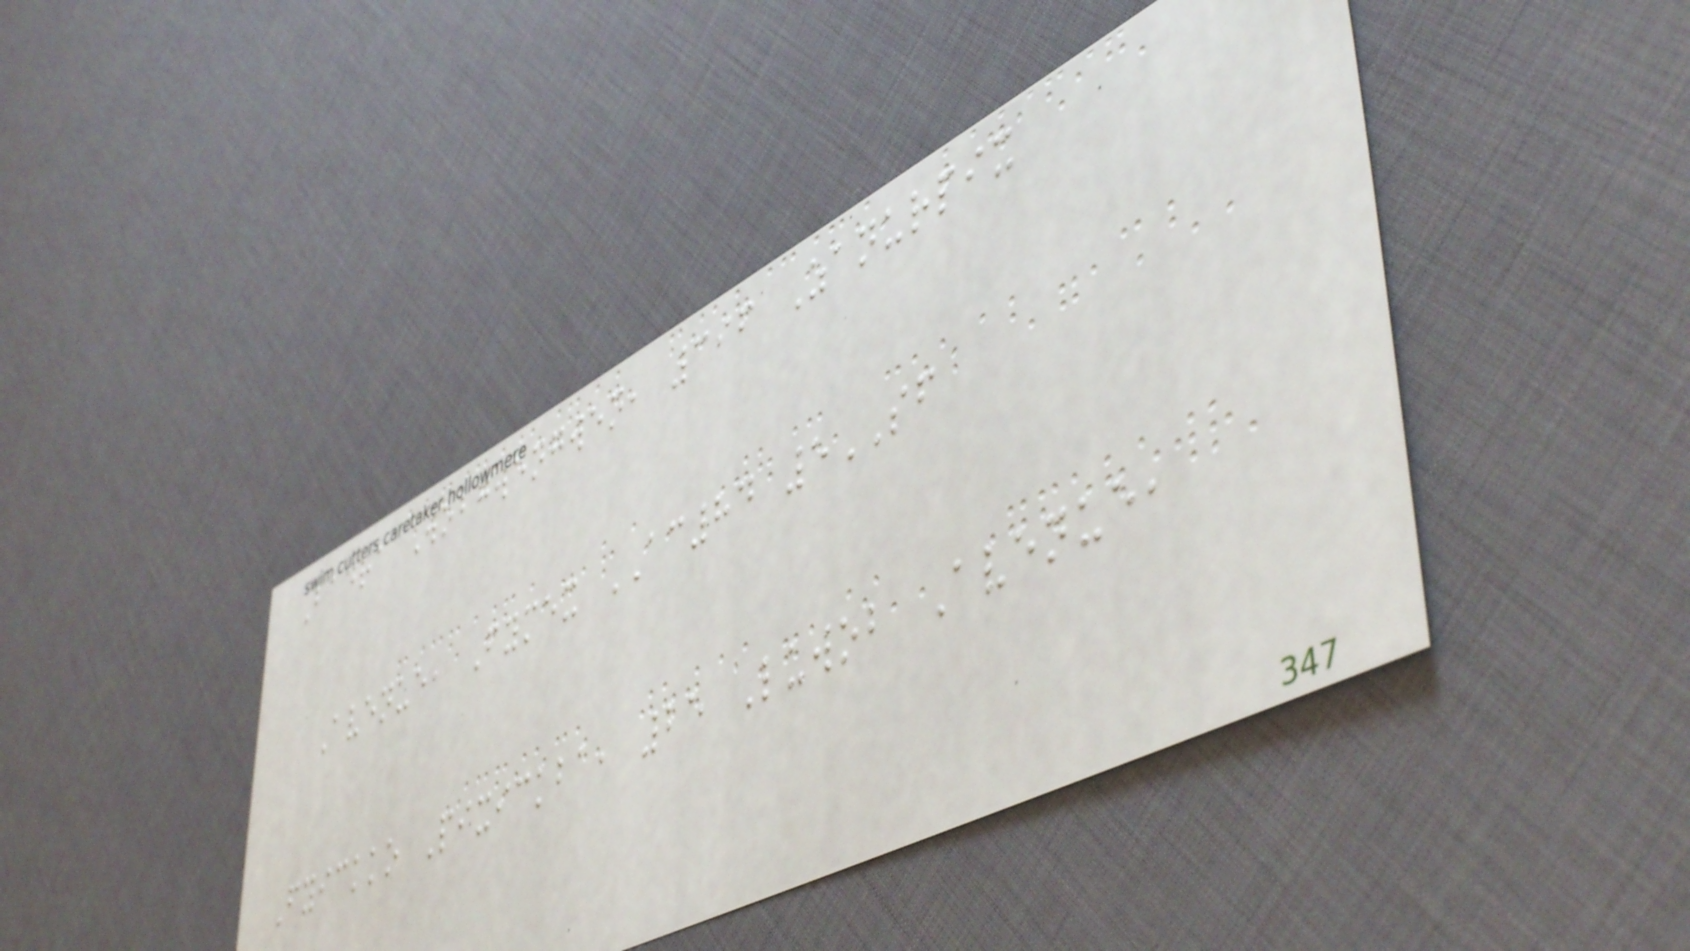Badra Wobgwengwen, 396 Zanurpix
Avenue, Fymex AC84 5SF
Fyickko Pixickba, 25 Luwob Avenue,
